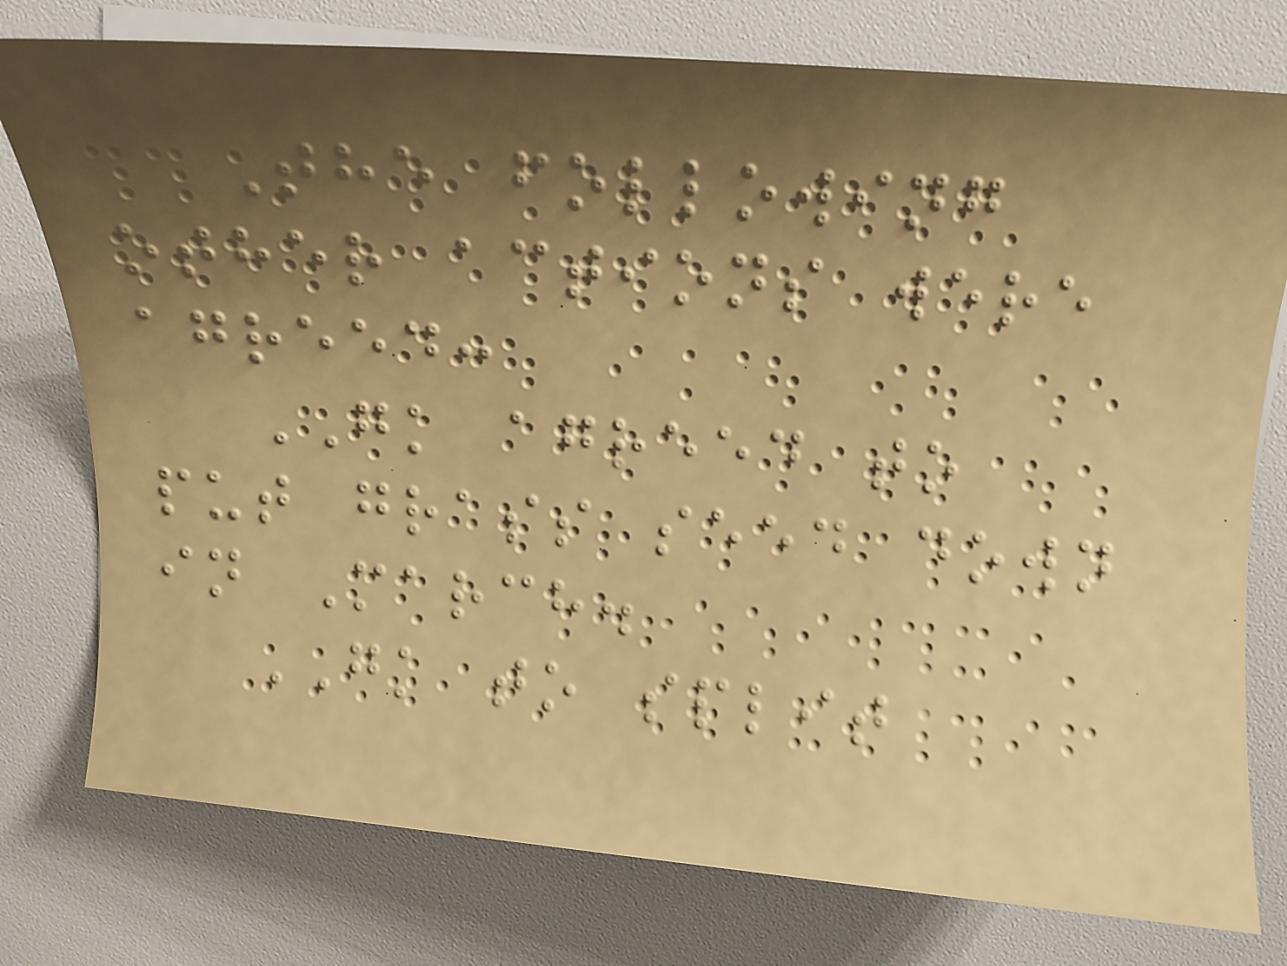The following
other actions were
agreed:
GK agreed to
put grass seed down
in March.
GK to split
